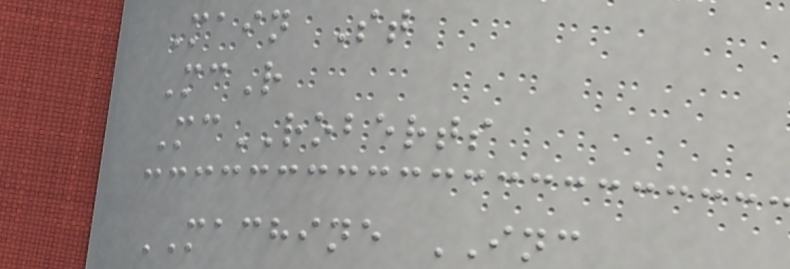Main St
McR
McROBERTS
MACHINE INC
